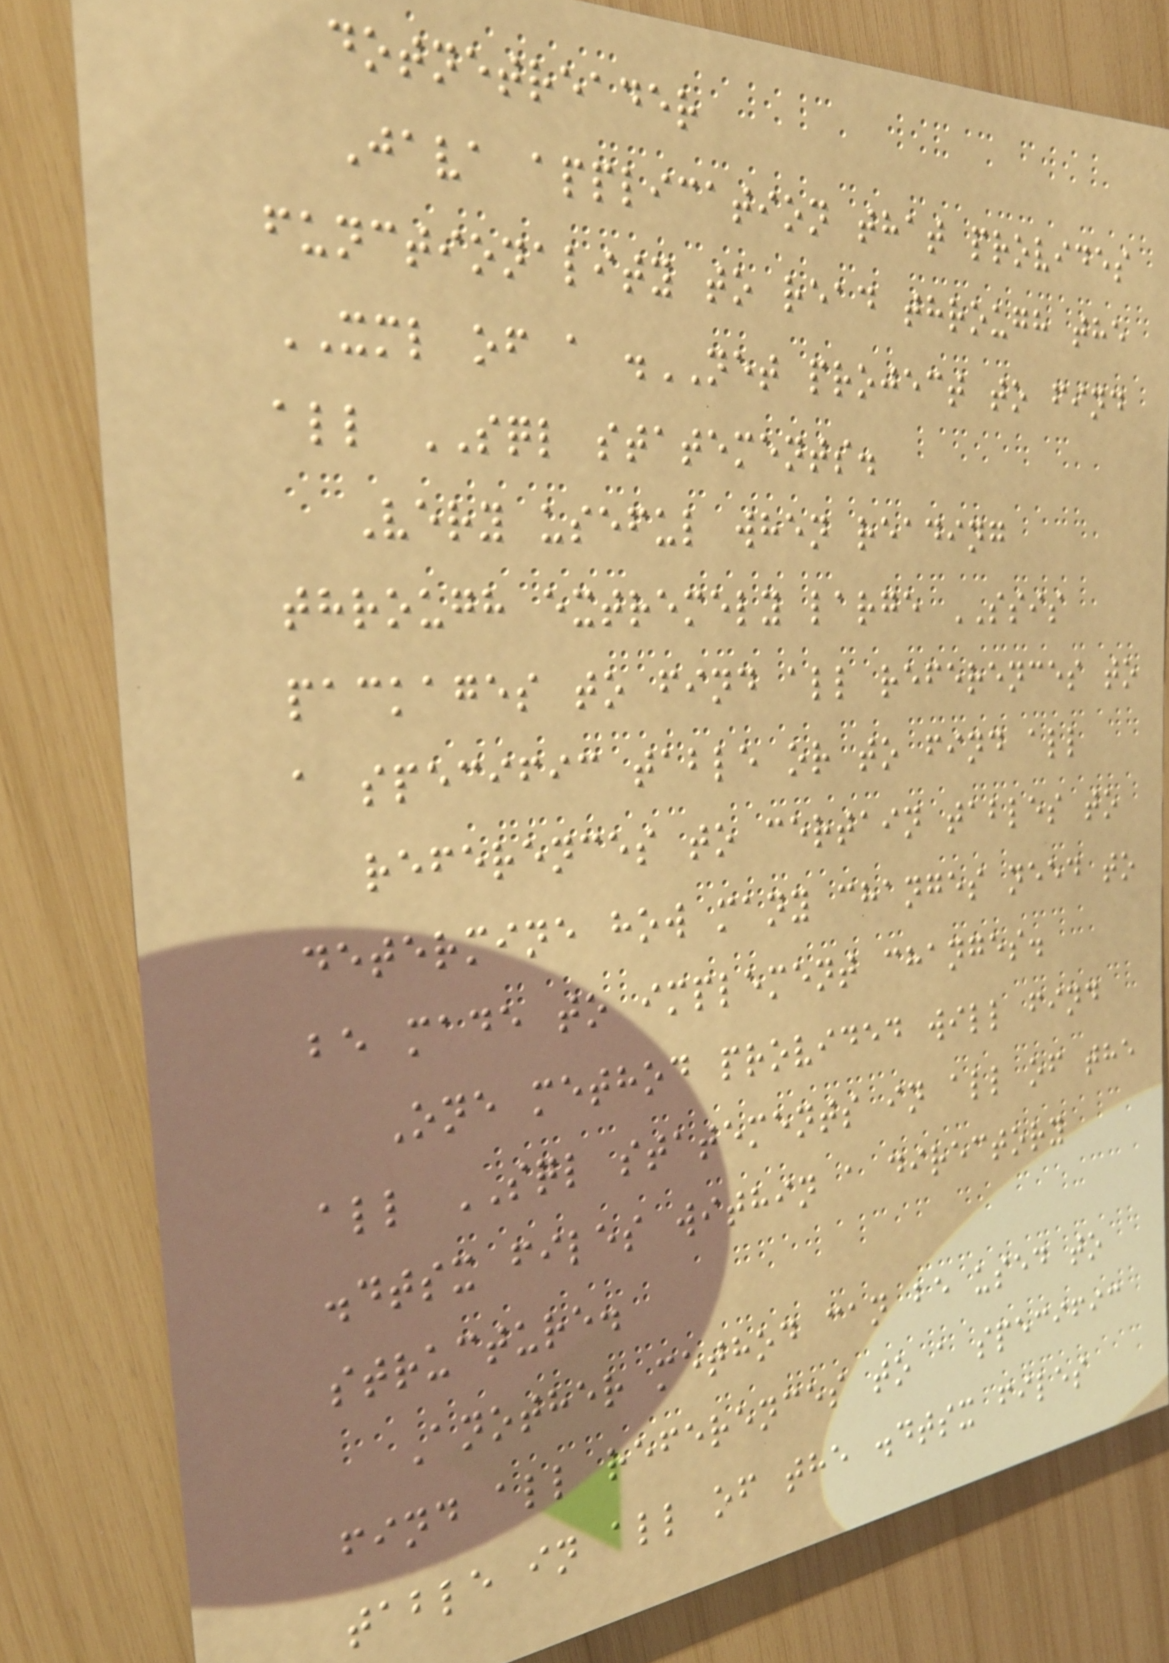dotnetreader
Java application that provides
functionality to read through the
XML of a .NET project to find
all SQL statements.
Very useful when reading
through extremely large SSIS
packages to find all references to
a specific table or to find all
references to certain tables to
determine how many changes need to
be made to implement changes.
One method provided will find
all SQL statements in all of the
.dtsx files within a directory
structure.
Another method can be used to
find all references to a specific
table in all of the .dtsx files
